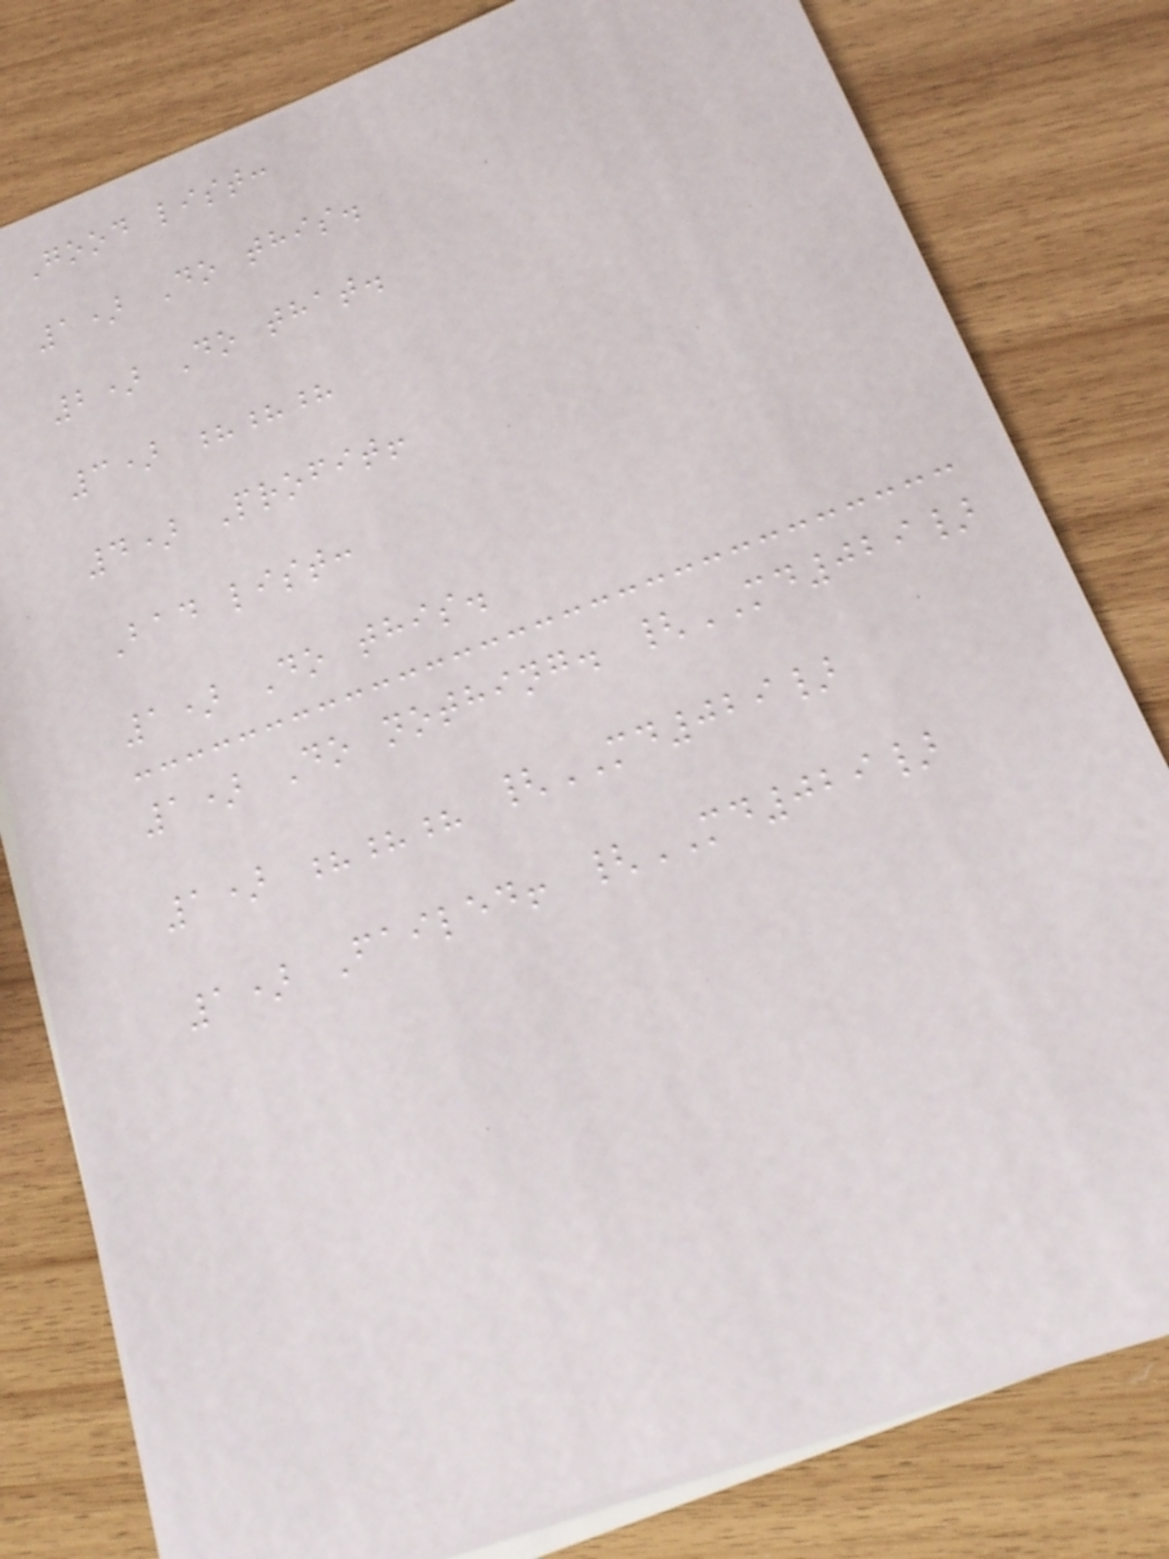Good list:
1) Do this.
2) Do that.
3) ???
4) Profit!
Bad list:
1) Do this.
1) Do nothing. {MD029}
1) ??? {MD029}
1) Failed! {MD029}
